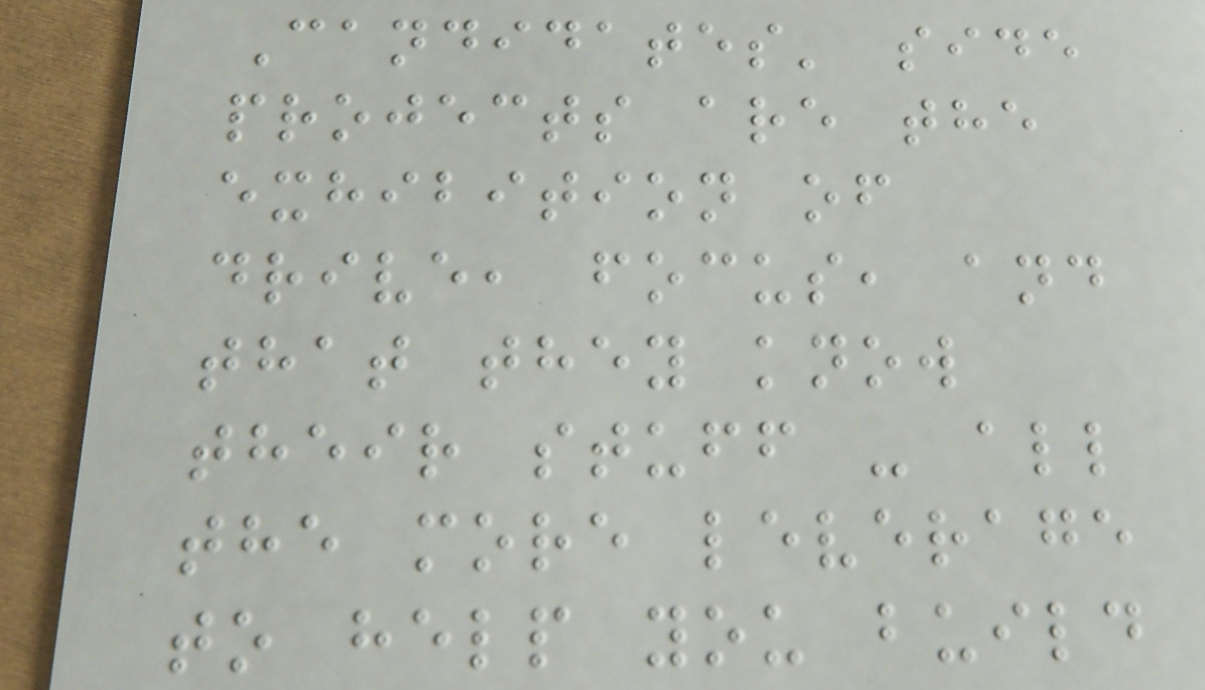Candidates' side
projects are the
exhibition of
drive, focus, and
that they know
their stuff - all
the more leverage
to help you build
